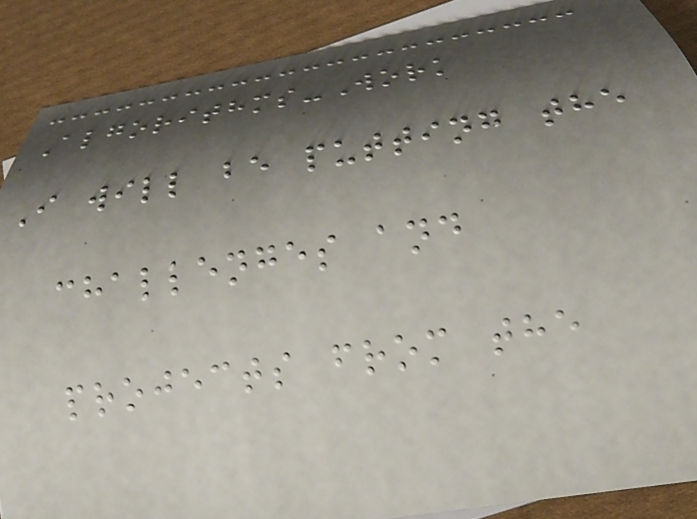Algorithms-Work
I will be putting the
challenges and
projects from the
